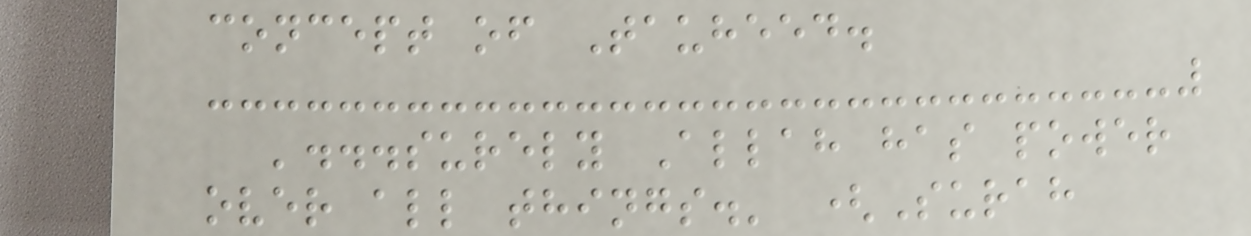concept of Tauheed.
'...surely Allah has power
over all things.' (Surah
